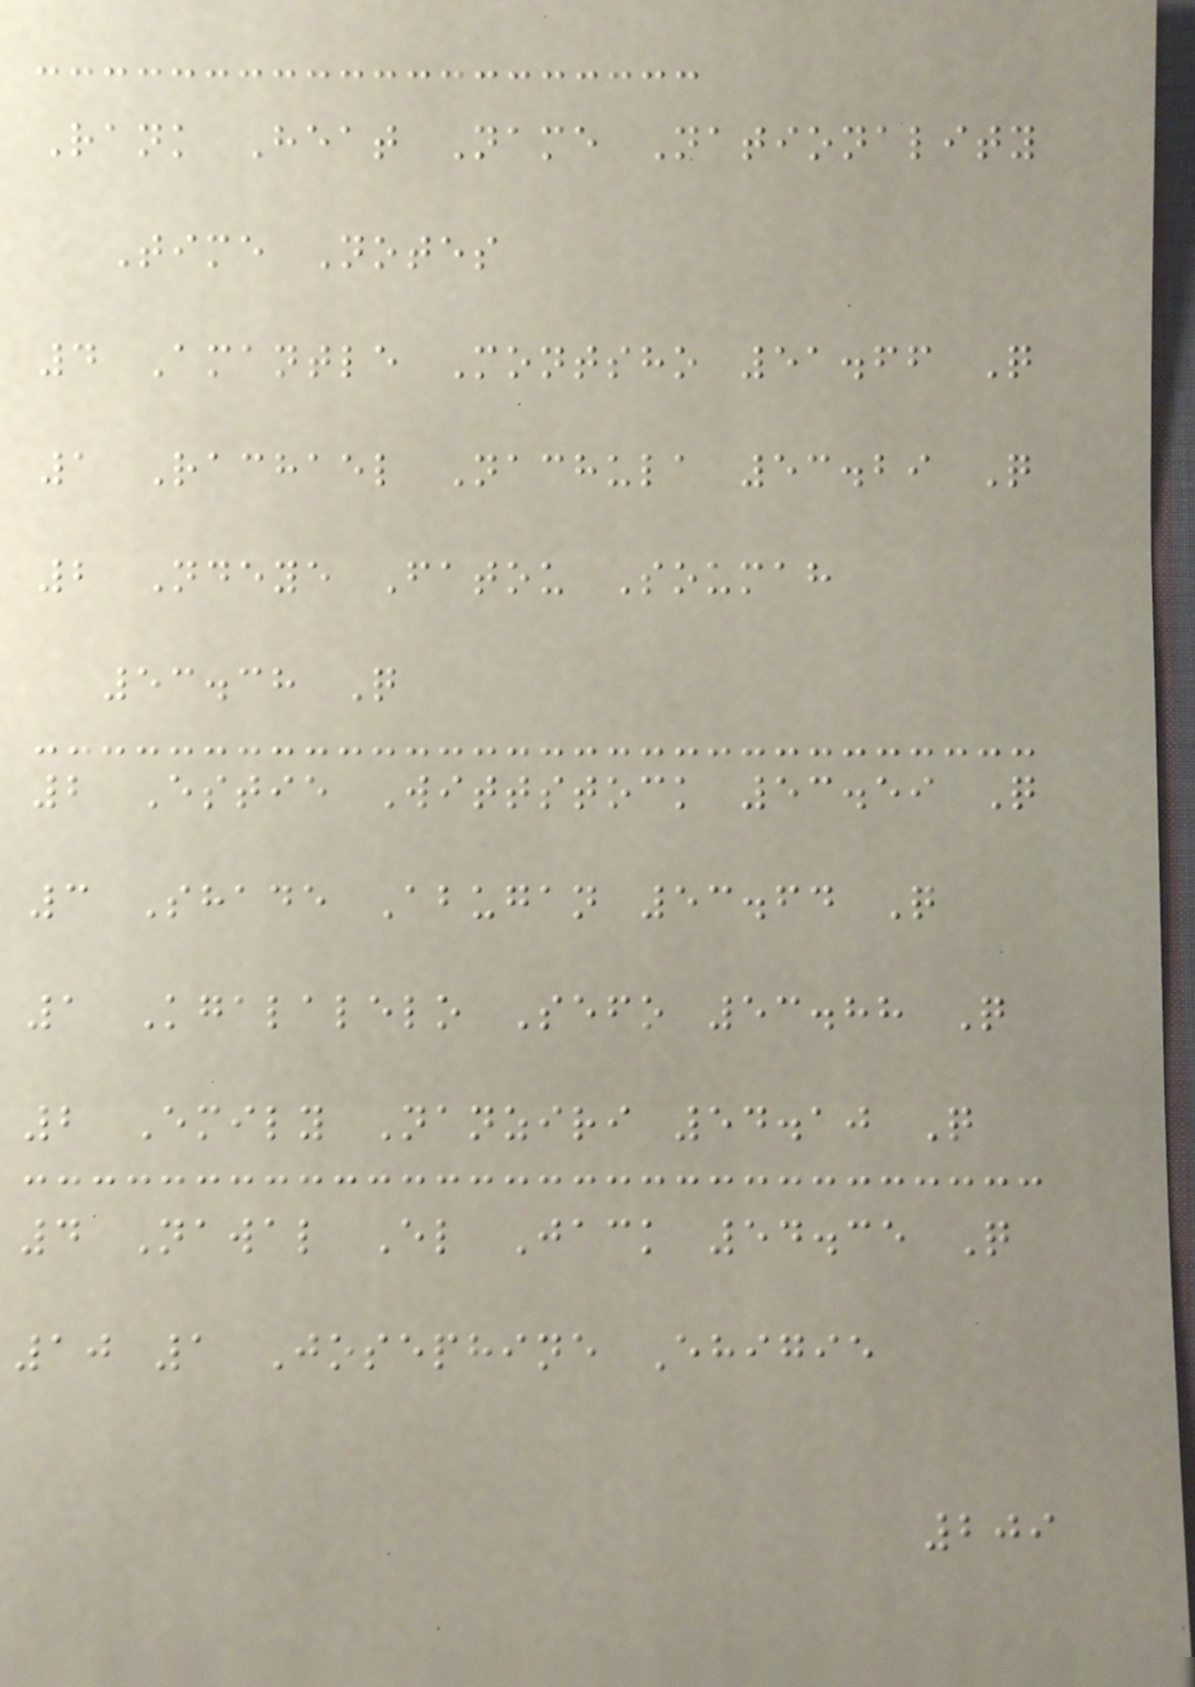Rank Heat Name Nationality
Time Notes
4 Amantle Montsho 51.66 Q
1 Rachael Nachula 53.29 Q
2 Ndeye Fatou Soumah
53.38 Q
2 Estie Wittstock 53.59 Q
3 Shade Abugan 53.64 Q
1 Kgalalelo Sefo 53.88 Q
2 Emily Nanziri 54.10 Q
4 Nawal El Jack 54.35 Q
10 1 Josephine Ehigie
209
